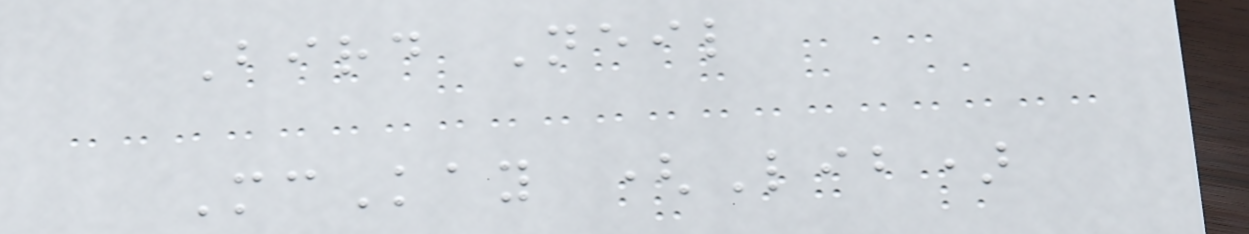Bird Neil
McKay (Lib)
